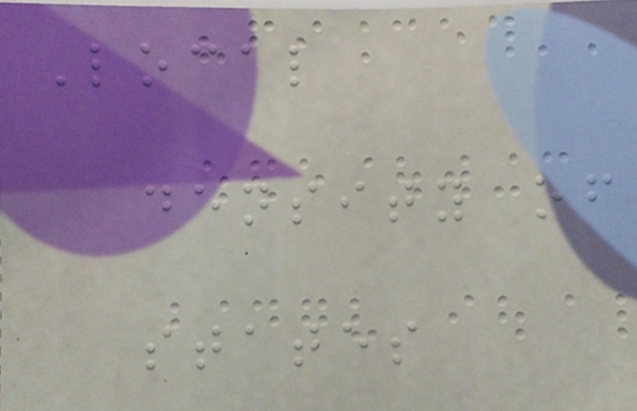Local
density of
states
